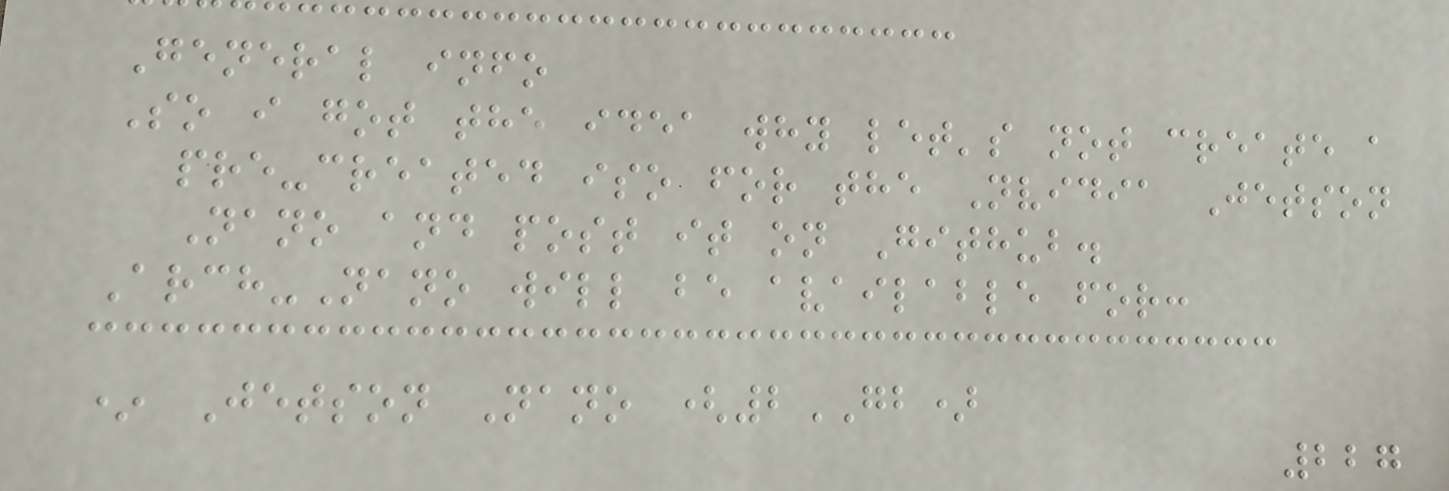General info
So i got the idea why let's not create a
pre-created iso for the Nvidia Jetson
Nano and post it on Github.
Arch-Nano will be available for:
* Jetson Nano (2GB)
227
